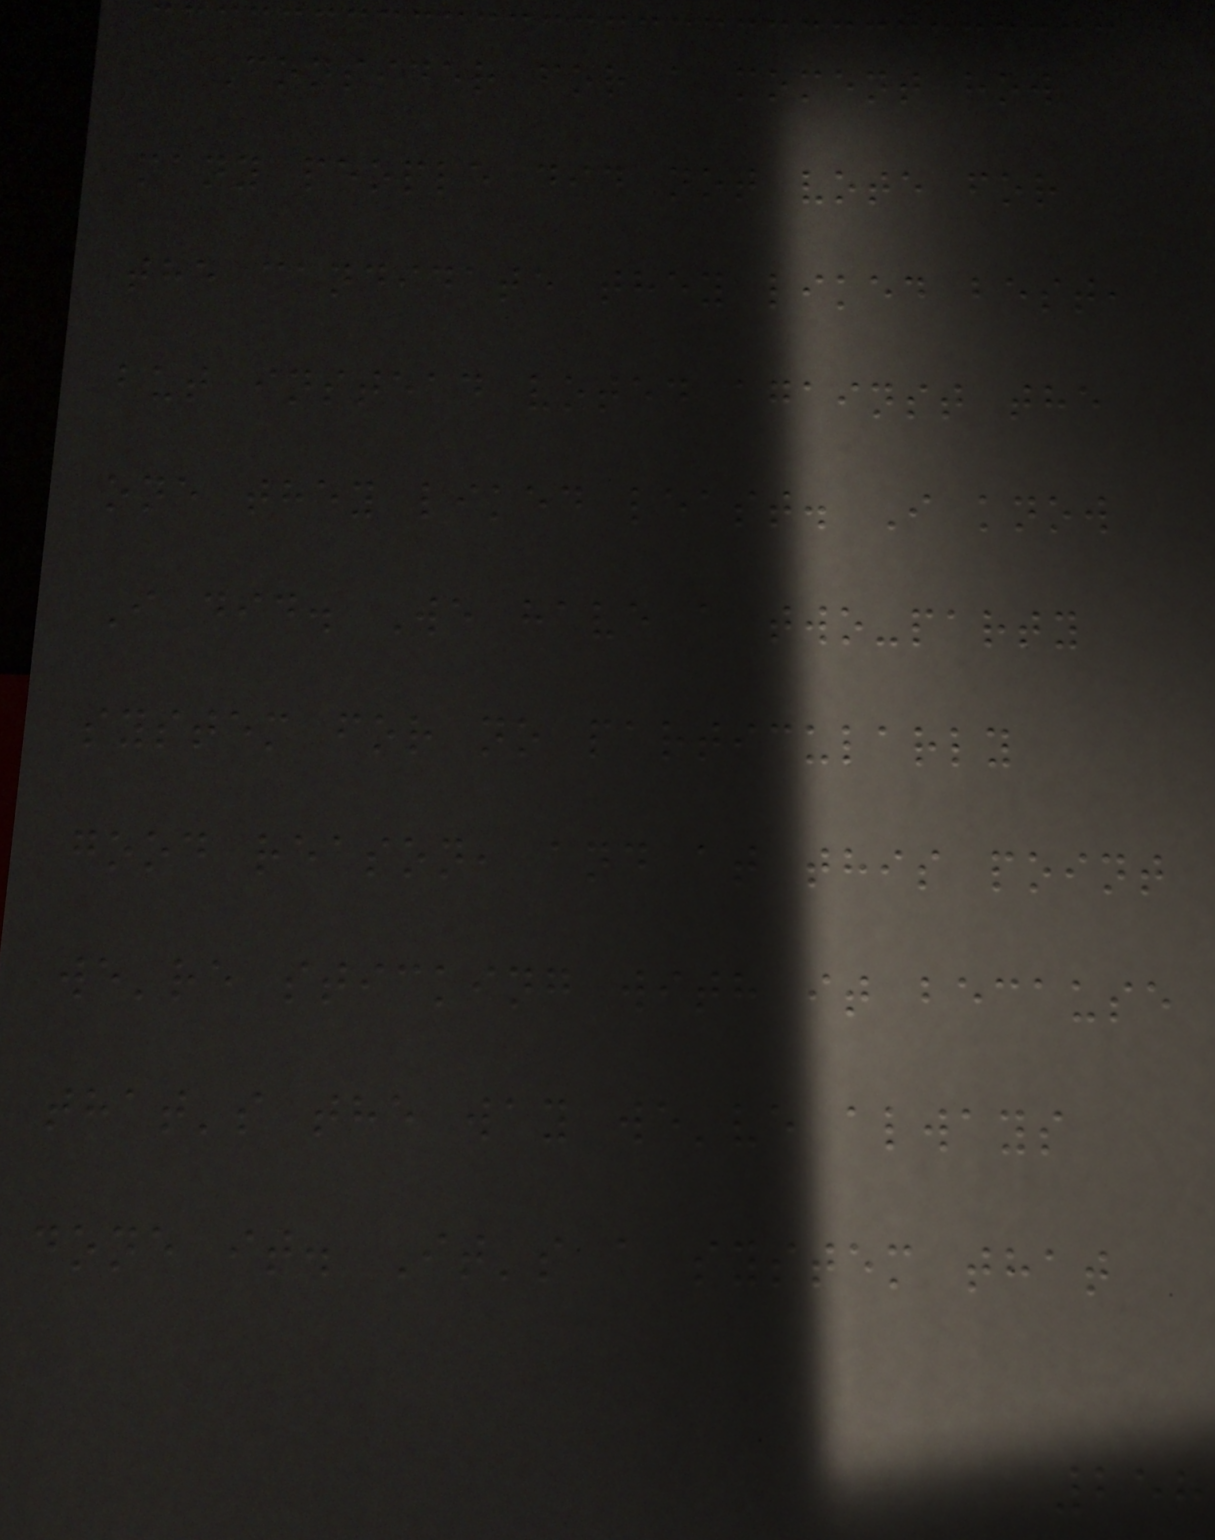Consider for a moment how
many people did not vote for
the candidate they liked best,
but instead voted against the
one they liked least. I know
I did. We have a two-party
system for no particularly
good reason, and at this point
we're sticking with it because
that's the way we've always
done it. It's a system that
258
